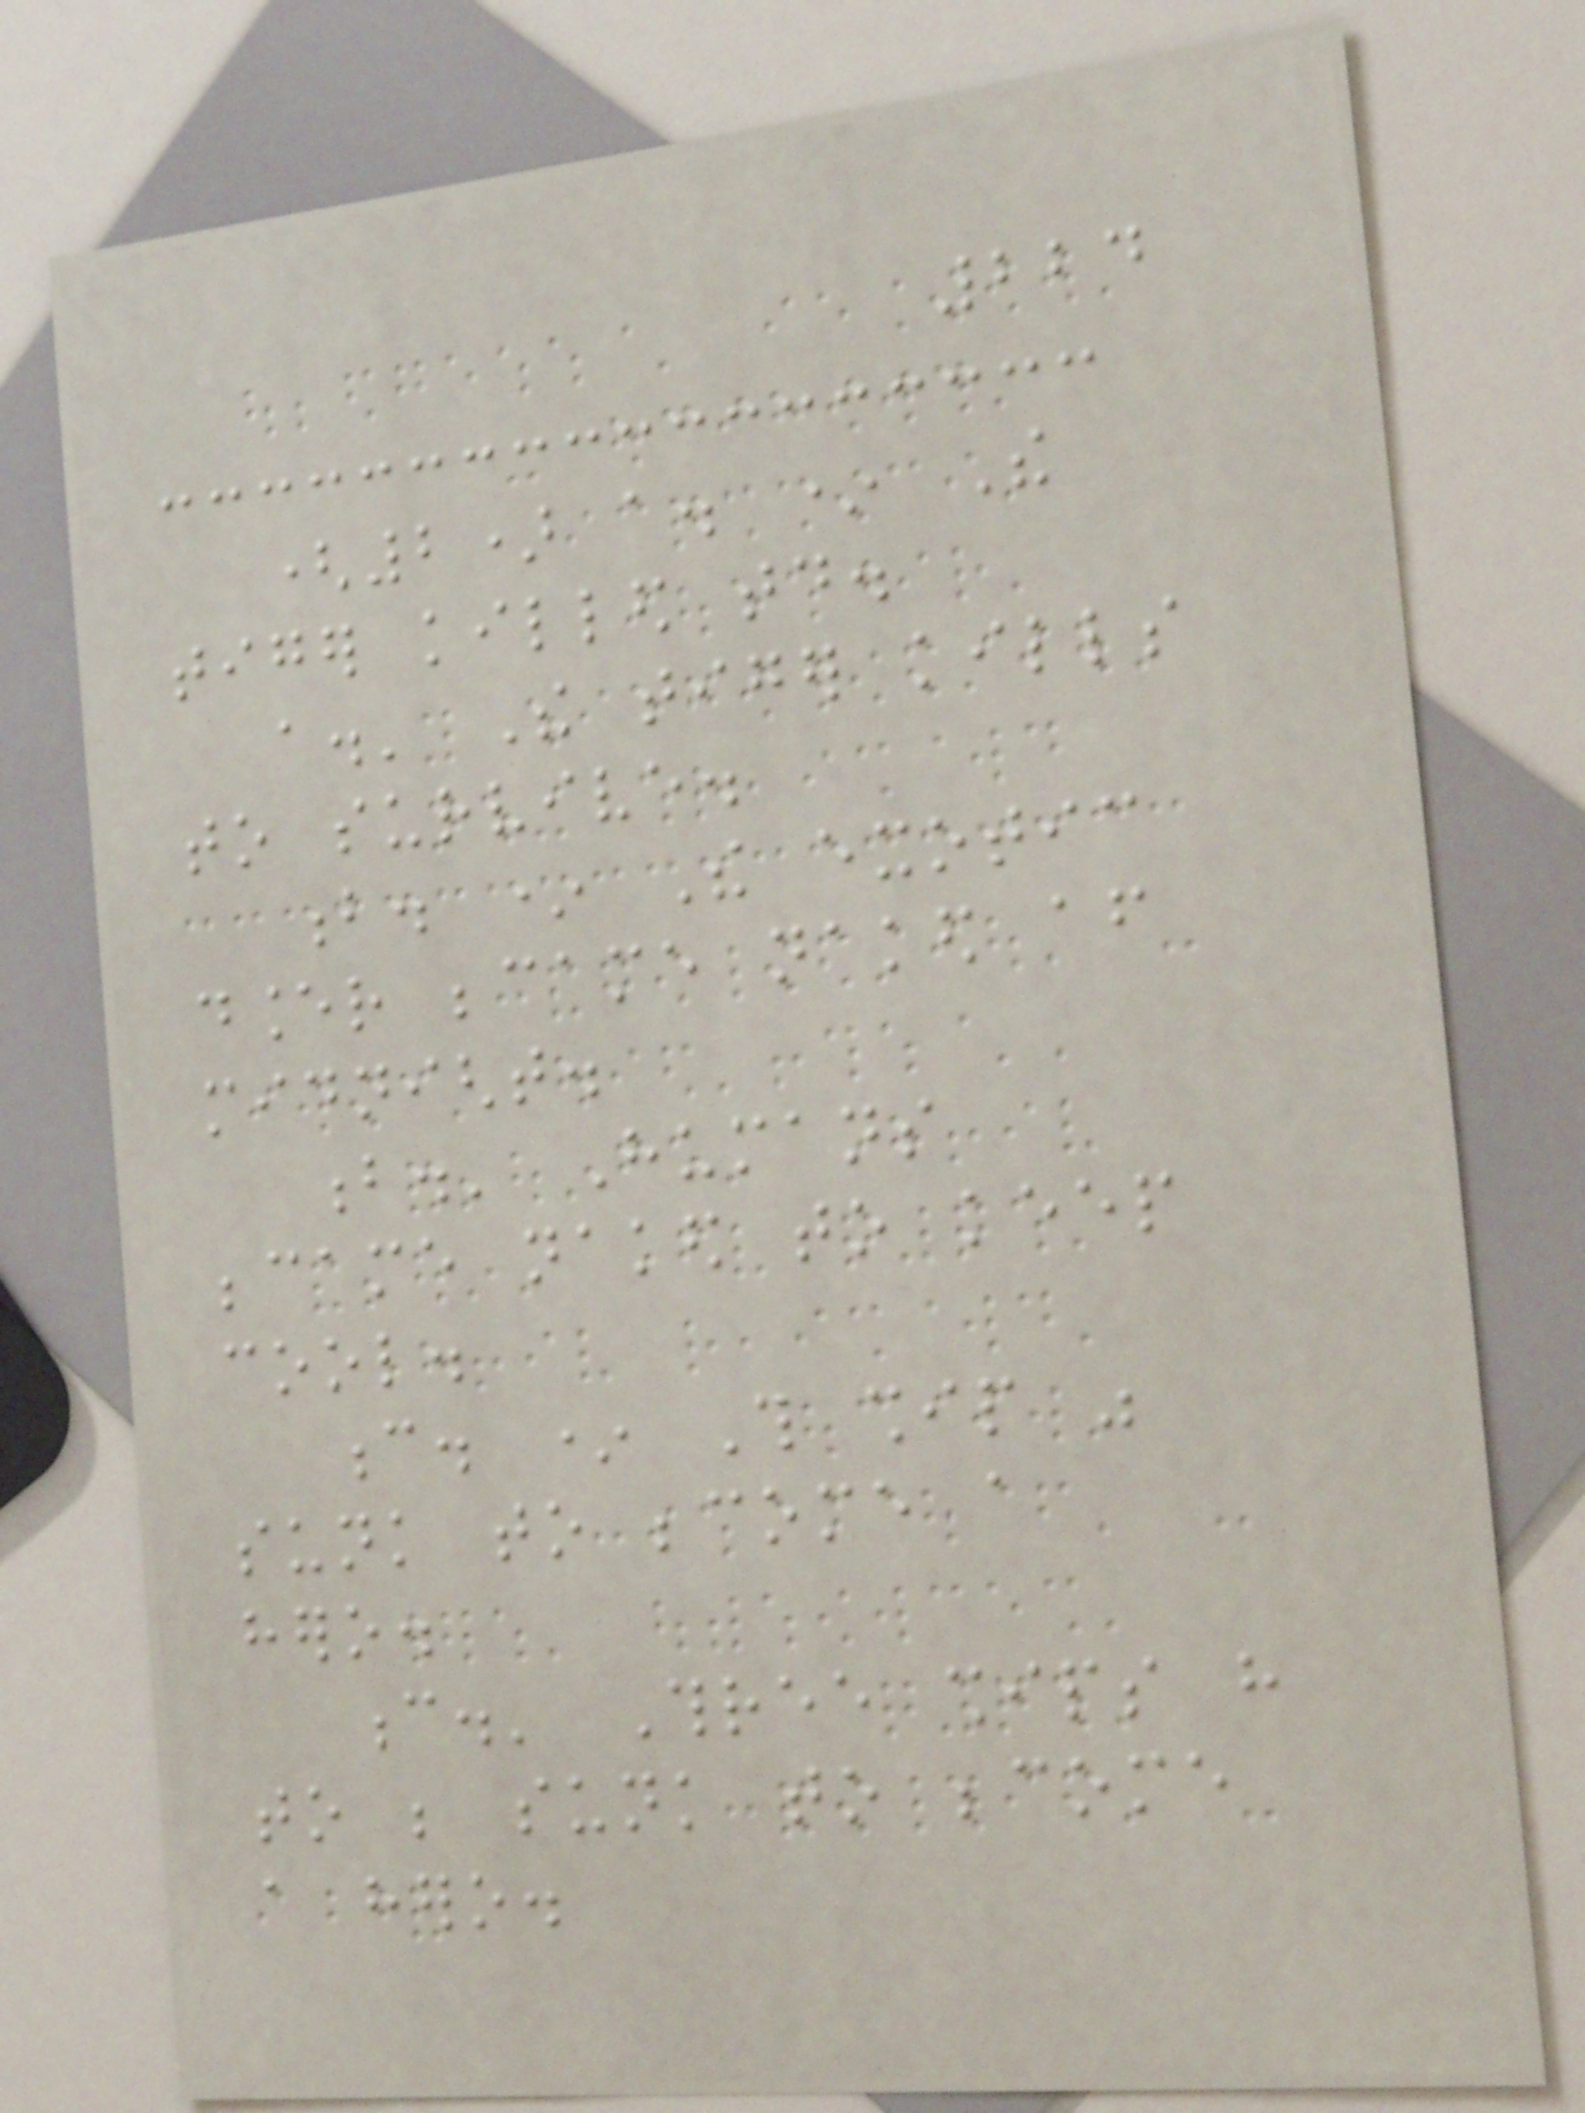224
(2) a. * The
tiger killed today.
a.' The tiger kills
to survive.
b. * The exotic
dancer became naked after
midnight.
b.' Humans
became naked to keep
cool.
c. * This ship was
sunk to become a
hero.
c.' Three ships have
to be sunk to become
a hero.
